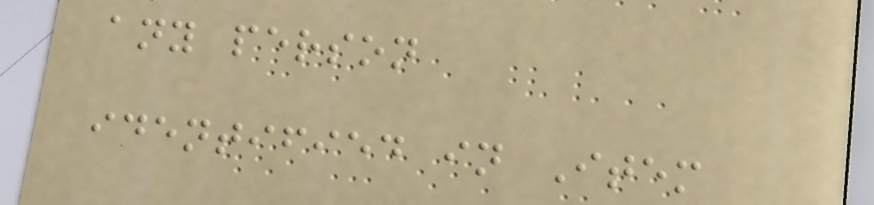any person
identified in Item
